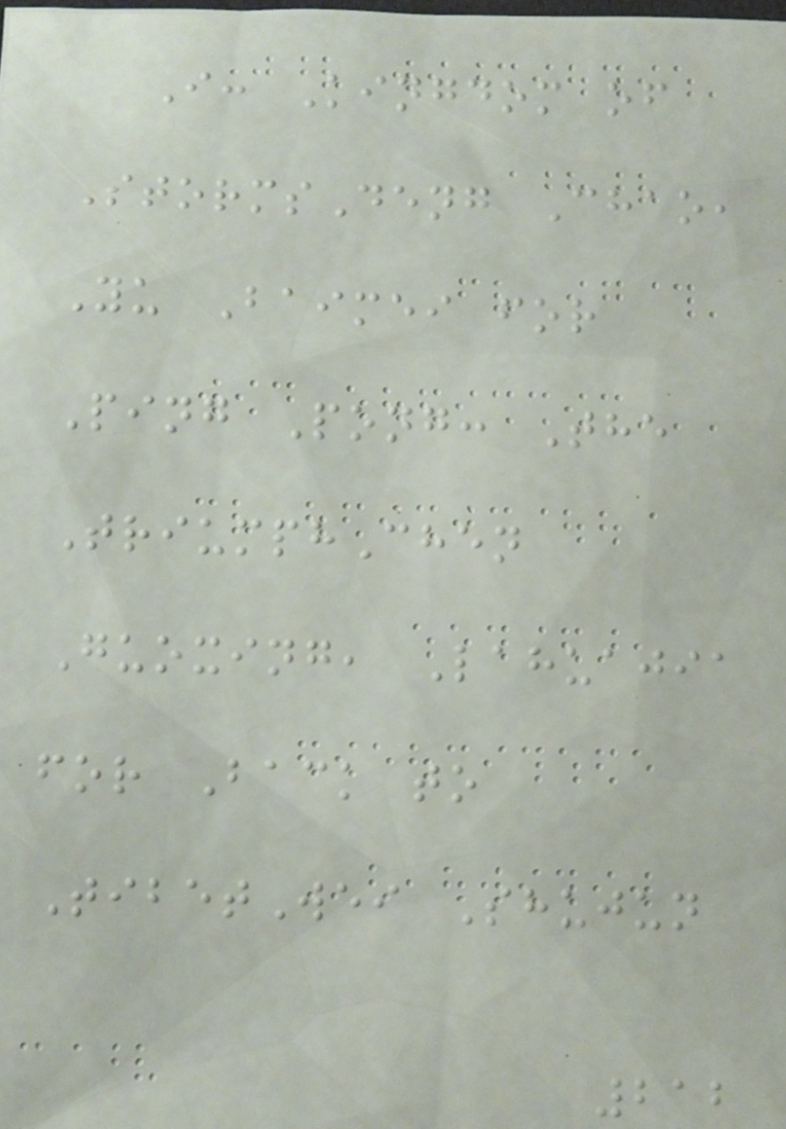I: Kingdom of
StormsDeng Chao,
Yu Baimei for
Ping Pong: The
TriumphChen
Guoxing, Lahuajia
for Back to
TibetWei Shujun
212
